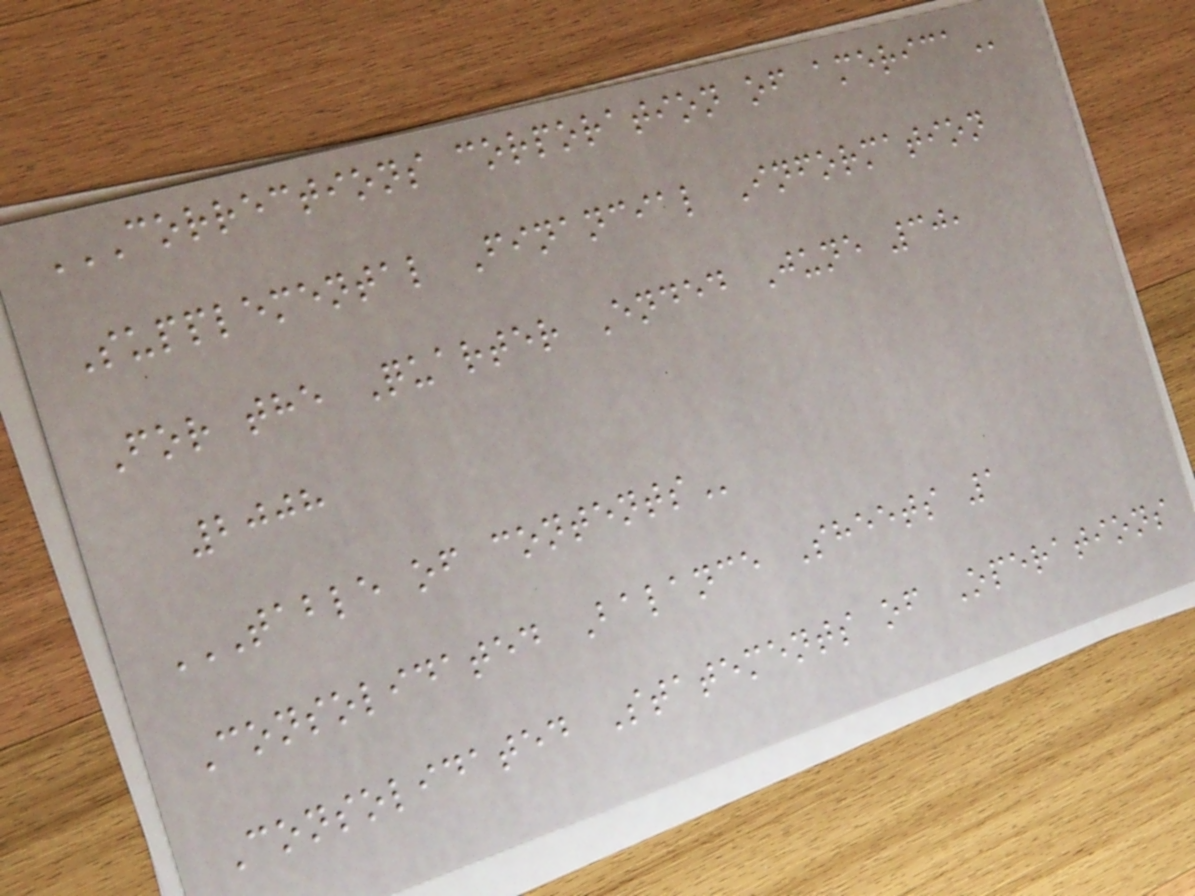CORRECTIONS CORPORATION OF AMERICA
Supplemental Financial Information
For the Quarter Ended June 30,
2008
TABLE OF CONTENTS
Consolidated Balance Sheets 1
Consolidated Statements of Operations
